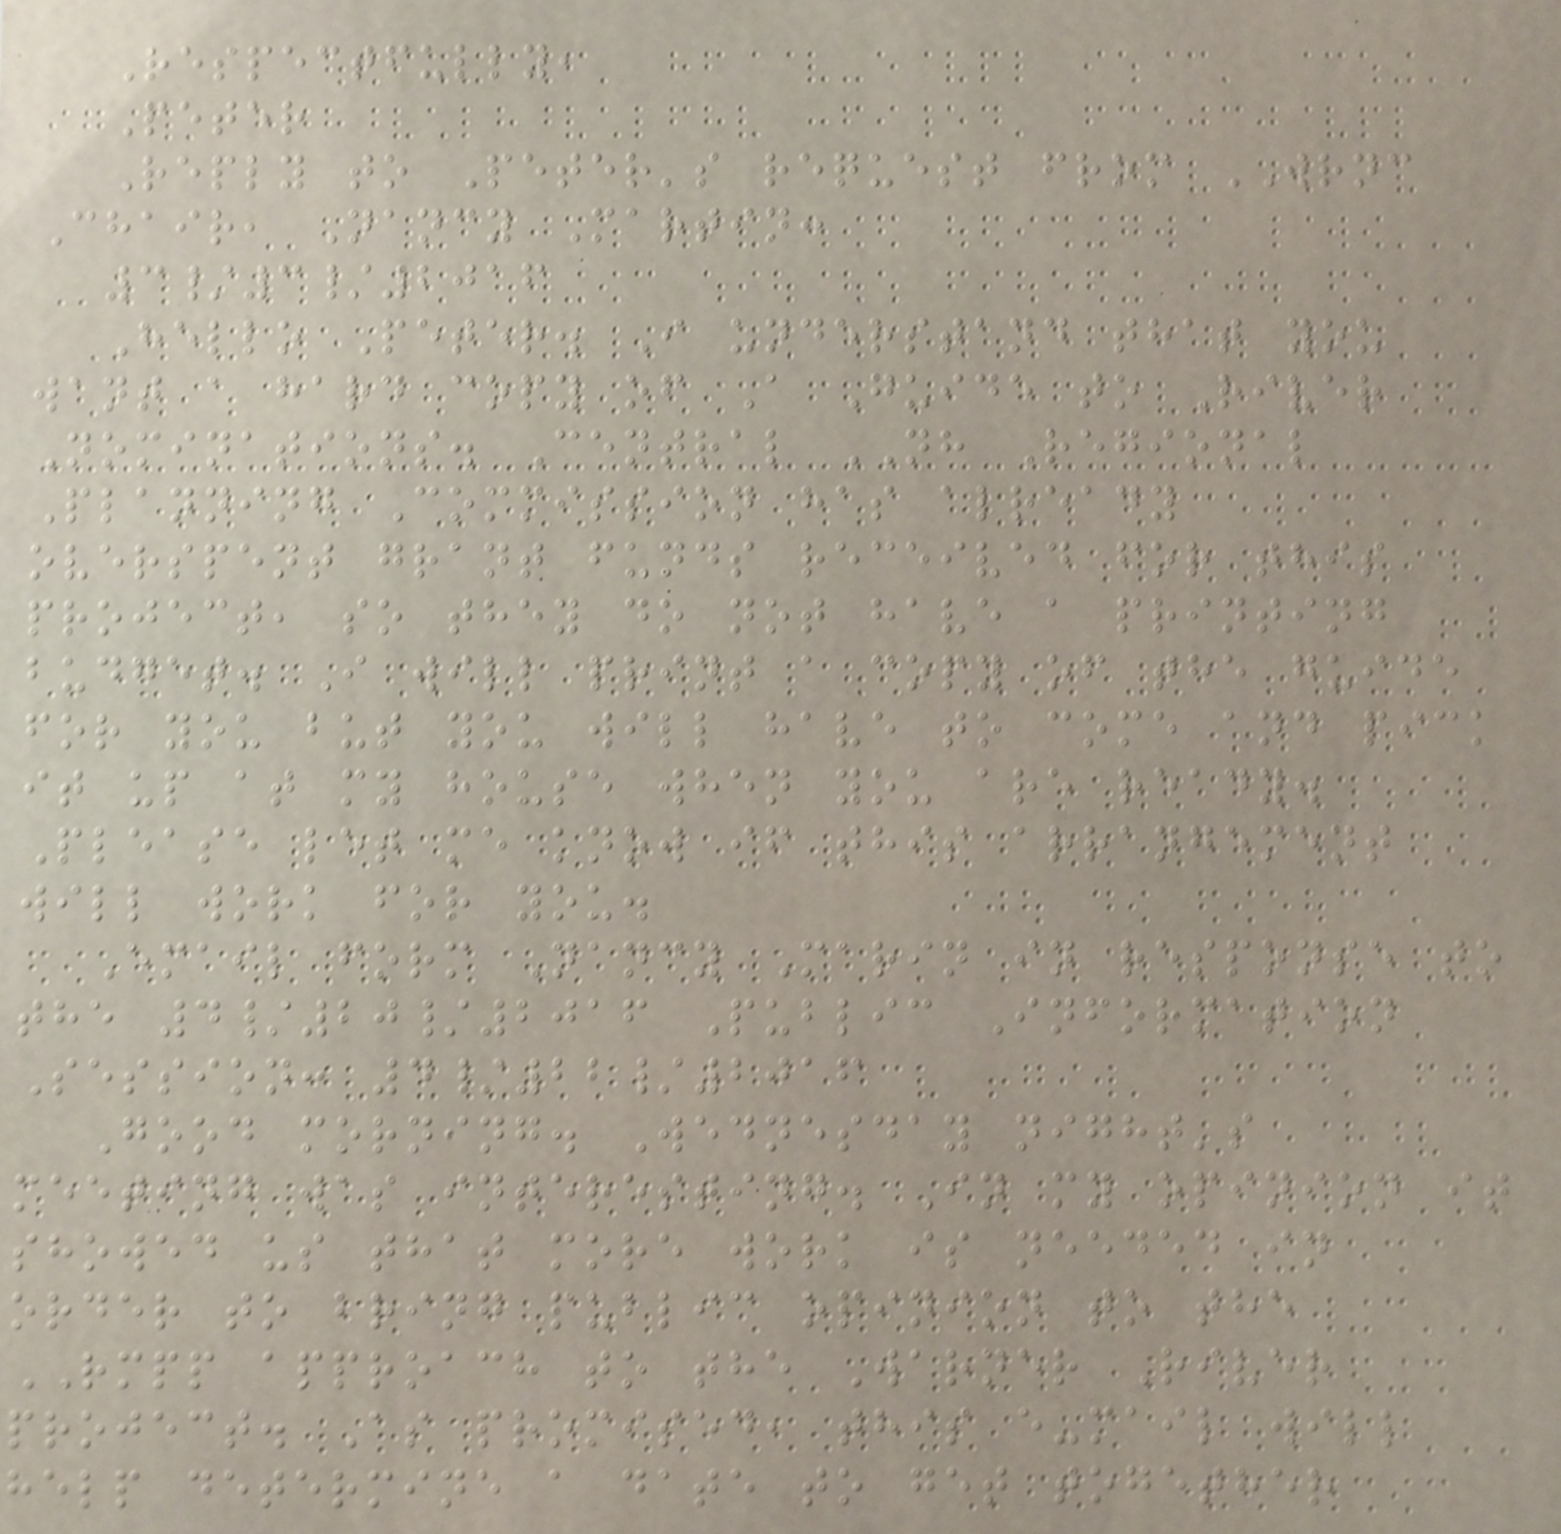Respectfully,
Peter
Reply to Peter's request from WRNC
Chair, Nancy Martin:
3/3/2016
Hello Peter. I understand that you
want a hard copy of A Guide to River
Nominations. Central NH Regional
Planning Commission has already
overspent grant funds received for this
project, so they do not have a printing
budget. I will print a copy of the guide
for you but you will have to come and pick
it up at my house when you are ready.
Please let me know if this arrangement
will work for you.
Email form Nancy Marin in response to
the 4/20/2016 Public Information
Session: 4/22/2016
Good morning. Wednesday night's
meeting was interesting. In my opinion it
showed us that more work is needed in
order to bring public opinion to the
RMPP approach to the Warner River
project. As promised, this e-mail will
help determine a date to get together
